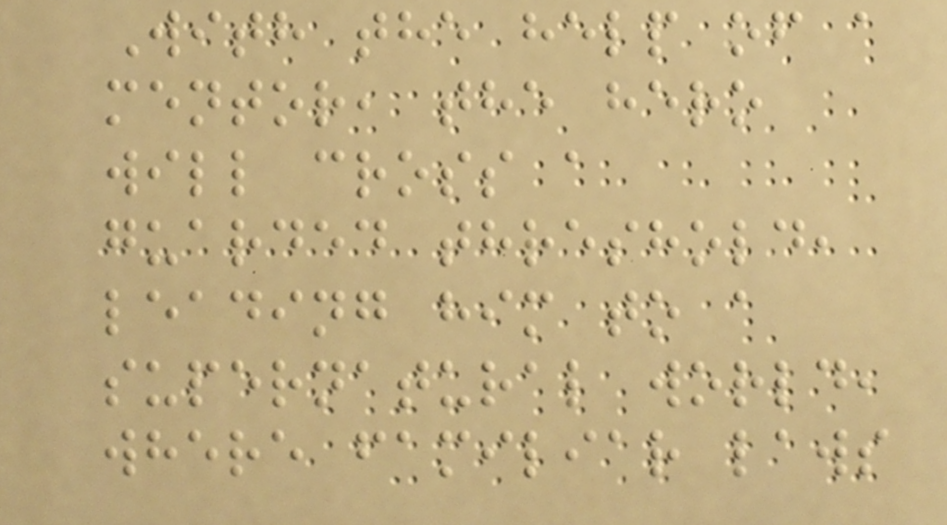With the help of a
mentor, the hero
will cross a
guarded threshold,
leading him to a
supernatural world,
where familiar laws
